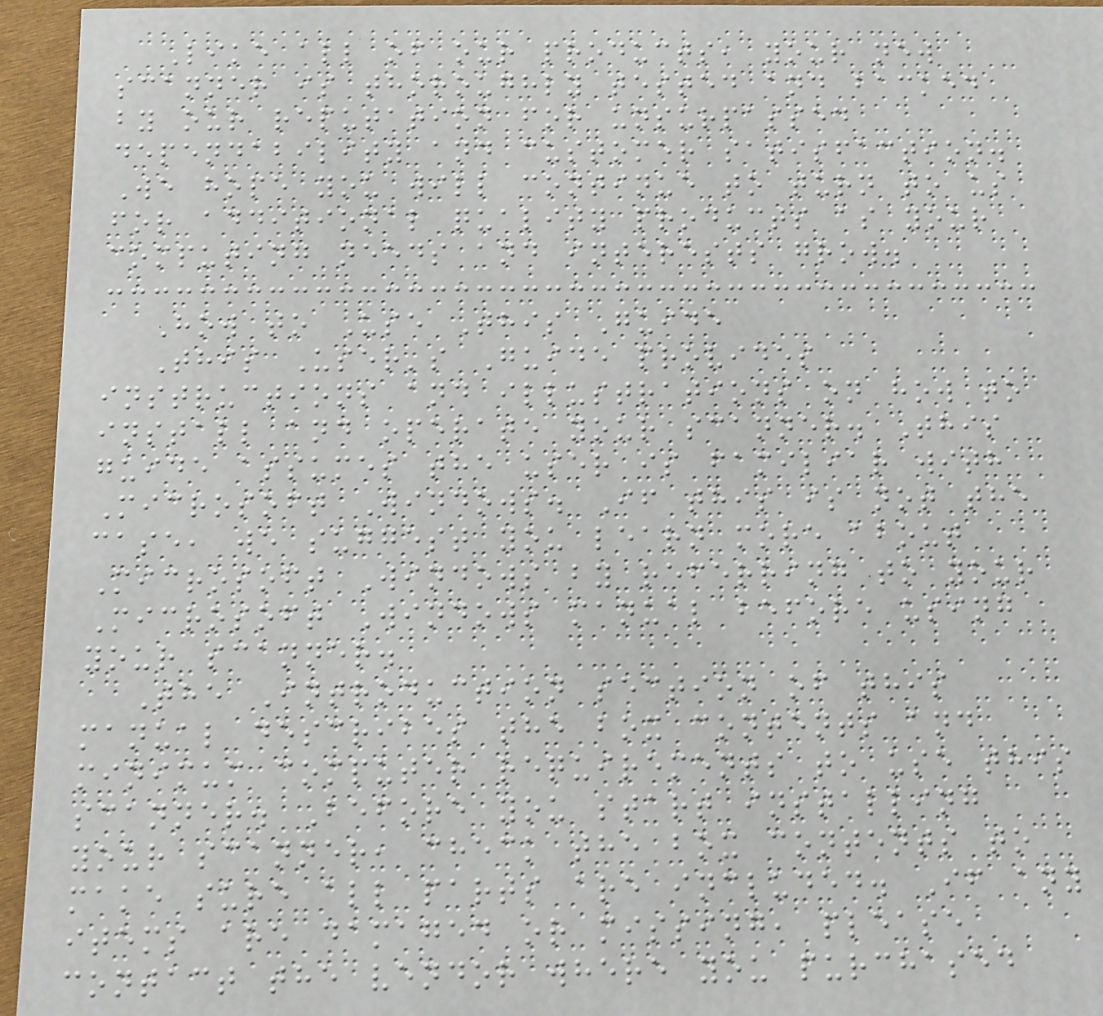Like all of our products, your new
scanner is thoroughly tested and backed
by our reputation for unsurpassed
dependability and customer satisfaction.
We hope you will continue to turn to us
for additional quality products as your
computing needs and interests grow.
How to Use This Guide
This User's Guide provides
instructions and illustrations on how to
install and operate your scanner. This
guide assumes the user is familiar with
Microsoft Windows. If this is not the
case, we suggest you learn more about
Microsoft Windows by referring to your
Microsoft Windows manual before using
your scanner.
The Introduction section of this
manual describes the box contents and
minimum computer requirements to use this
scanner. Before you start installing
your scanner, check the box contents to
make sure all parts are included. If any
items are damaged or missing, please
contact the vendor where you purchased
